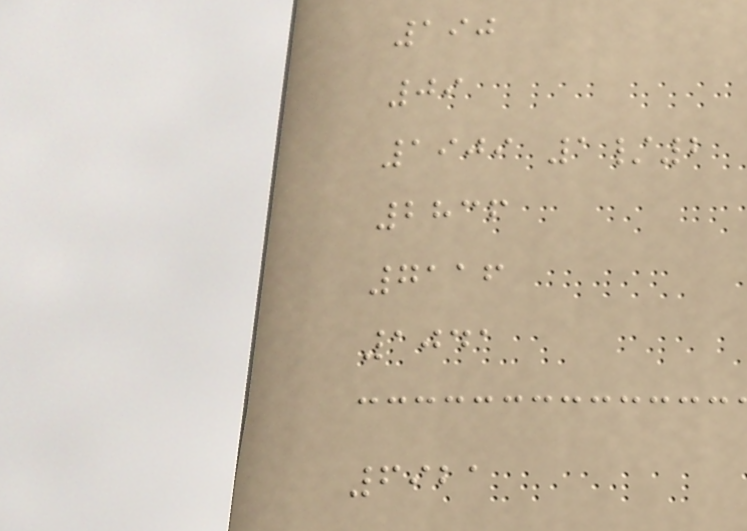190
09
1909 1/2
2836
7116
1041
6921
